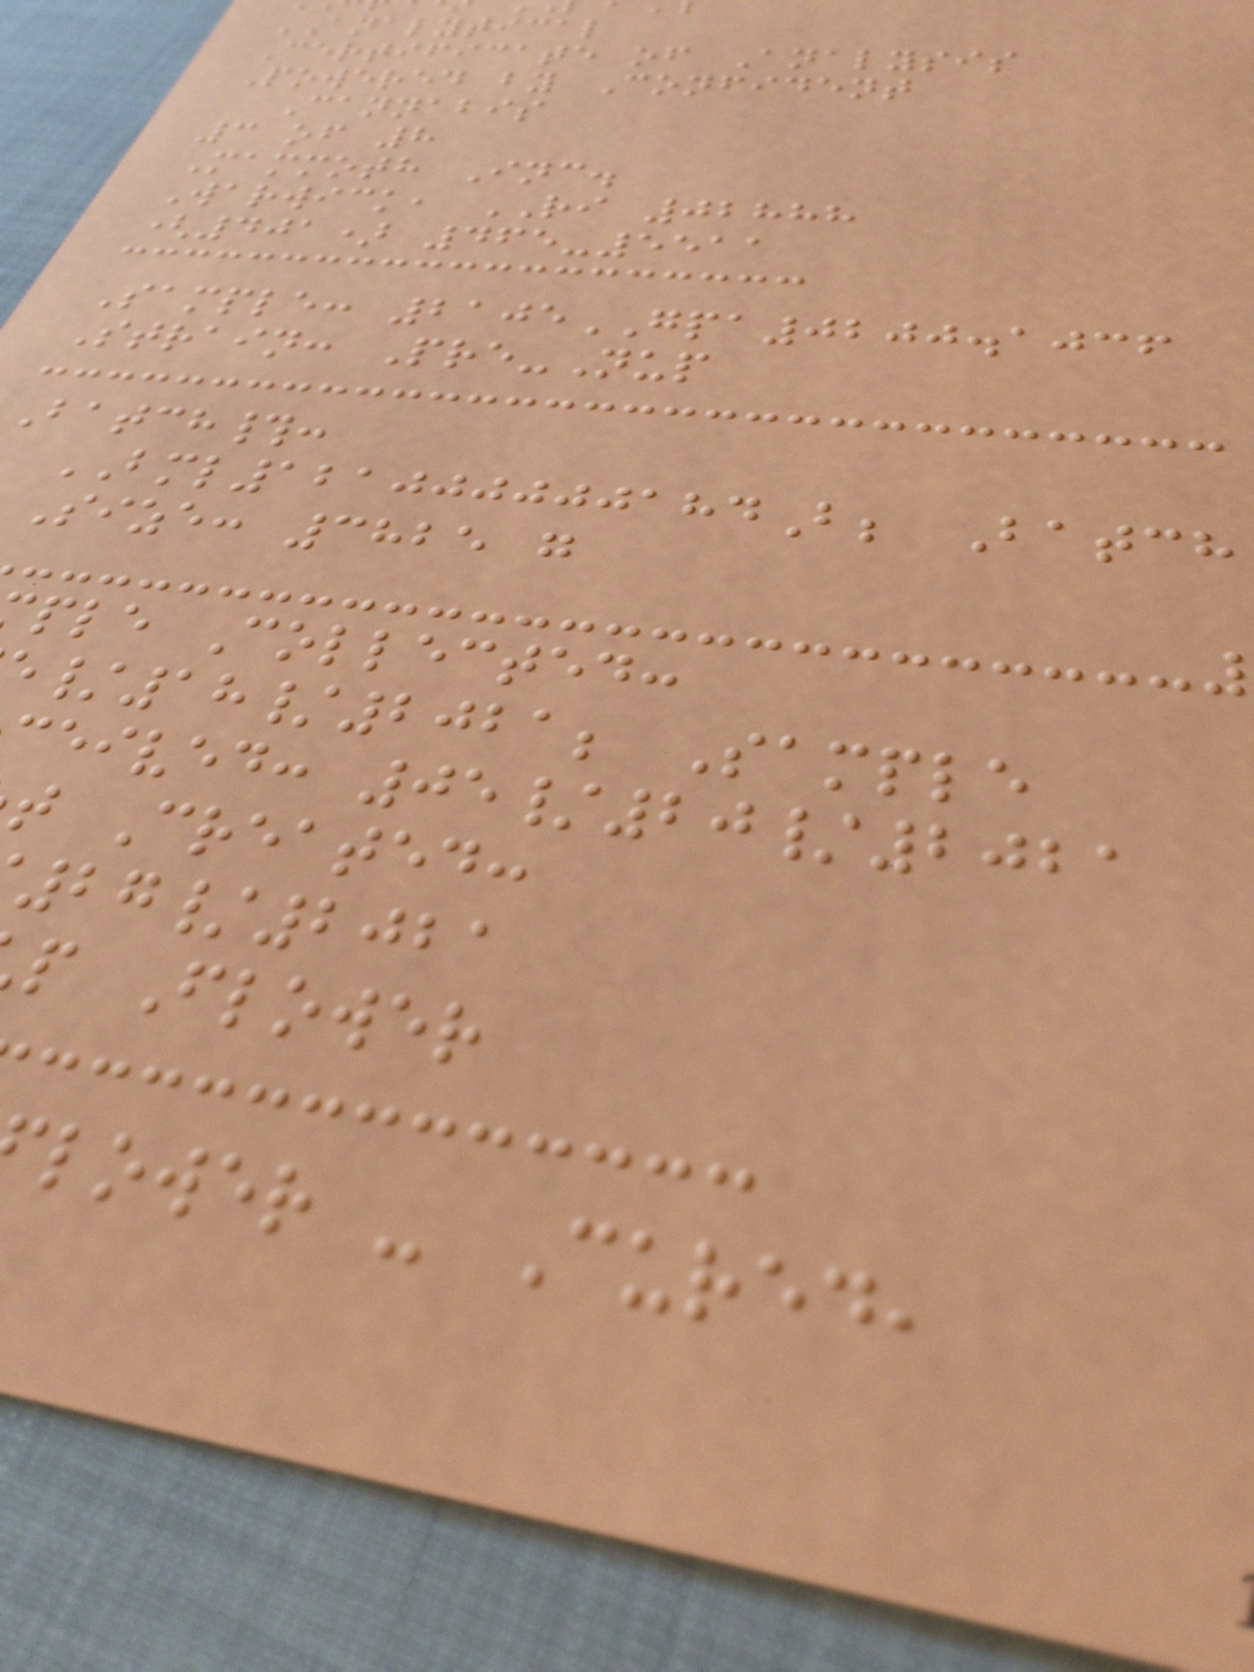ANALYTICAL
Certificate of Analysis
Powered by Confident
Cannabis
3 of 8
Mammoth Inc.
Warwick, RI 02888
(401) 465-5511
Sample: 2105GPA0200.1036
Strain: Pre-Nup
Batch#:
BML121000000184B; Batch
Size: 3825 g
ple Collected:
/18/2021; Sample
ceived: 05/20/2021
t Created:
27/2021
p Flower
lower - Cured,
